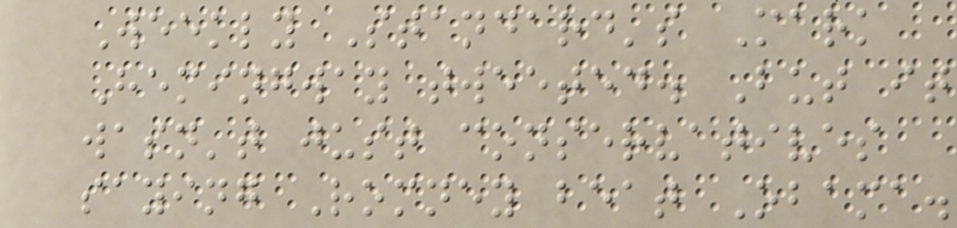Weekly Standard's Mark
Hemingway tweeted. But it
wasn't just conservatives
saying Romney beat Obama.
